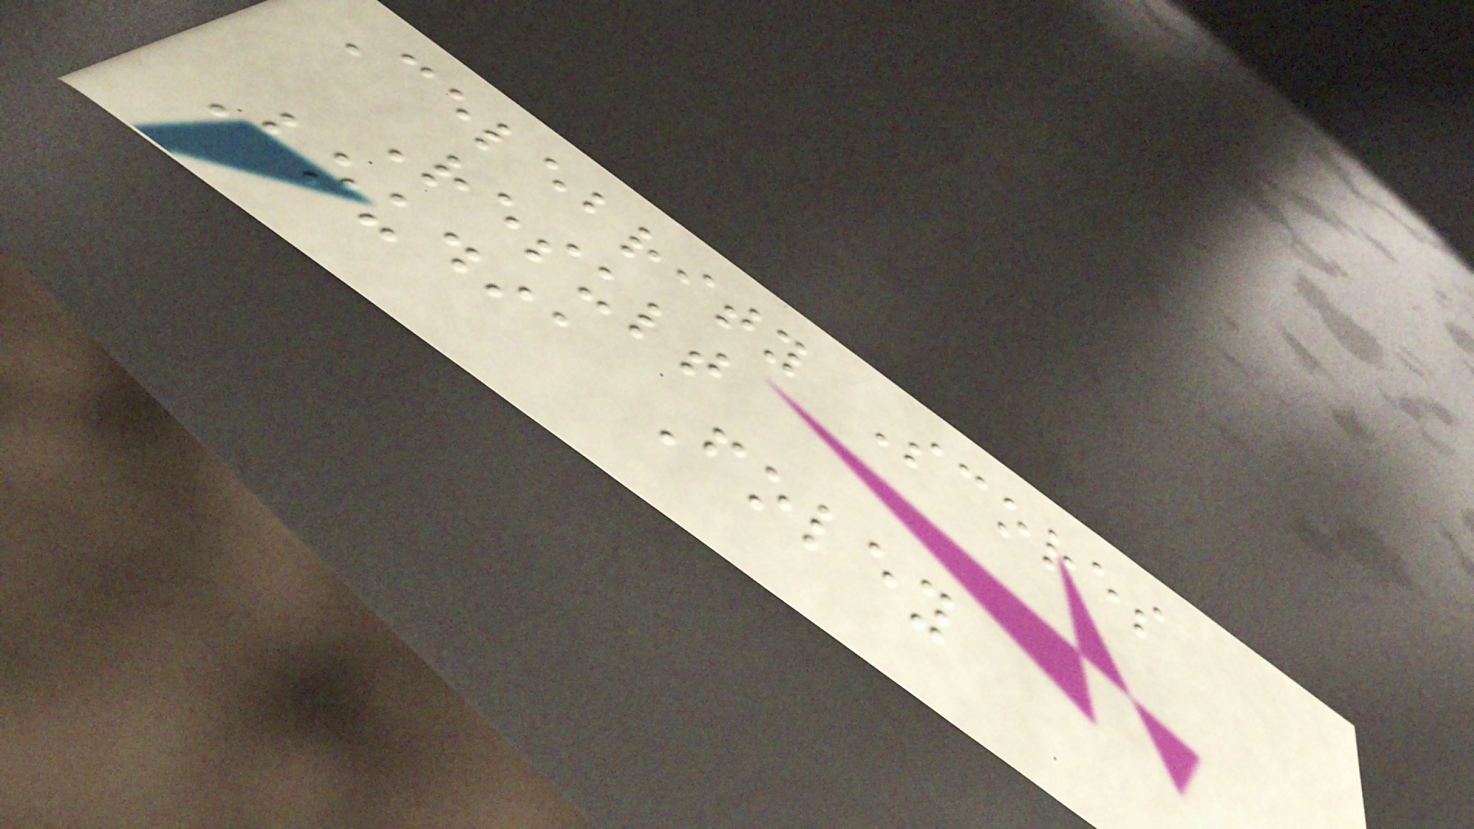Celebrity Scores
Result
Boudia Foley
